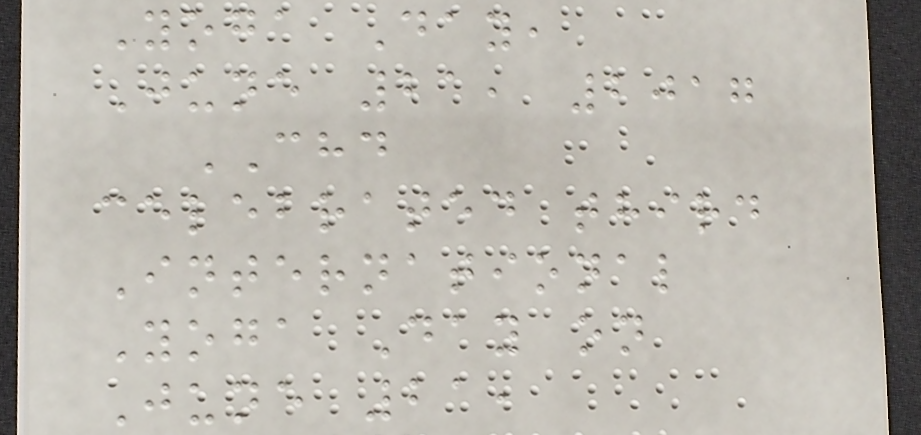Yoga Day,
June 21, 2017
CHD
celebrated third
International
Yoga Day on
June 21,
